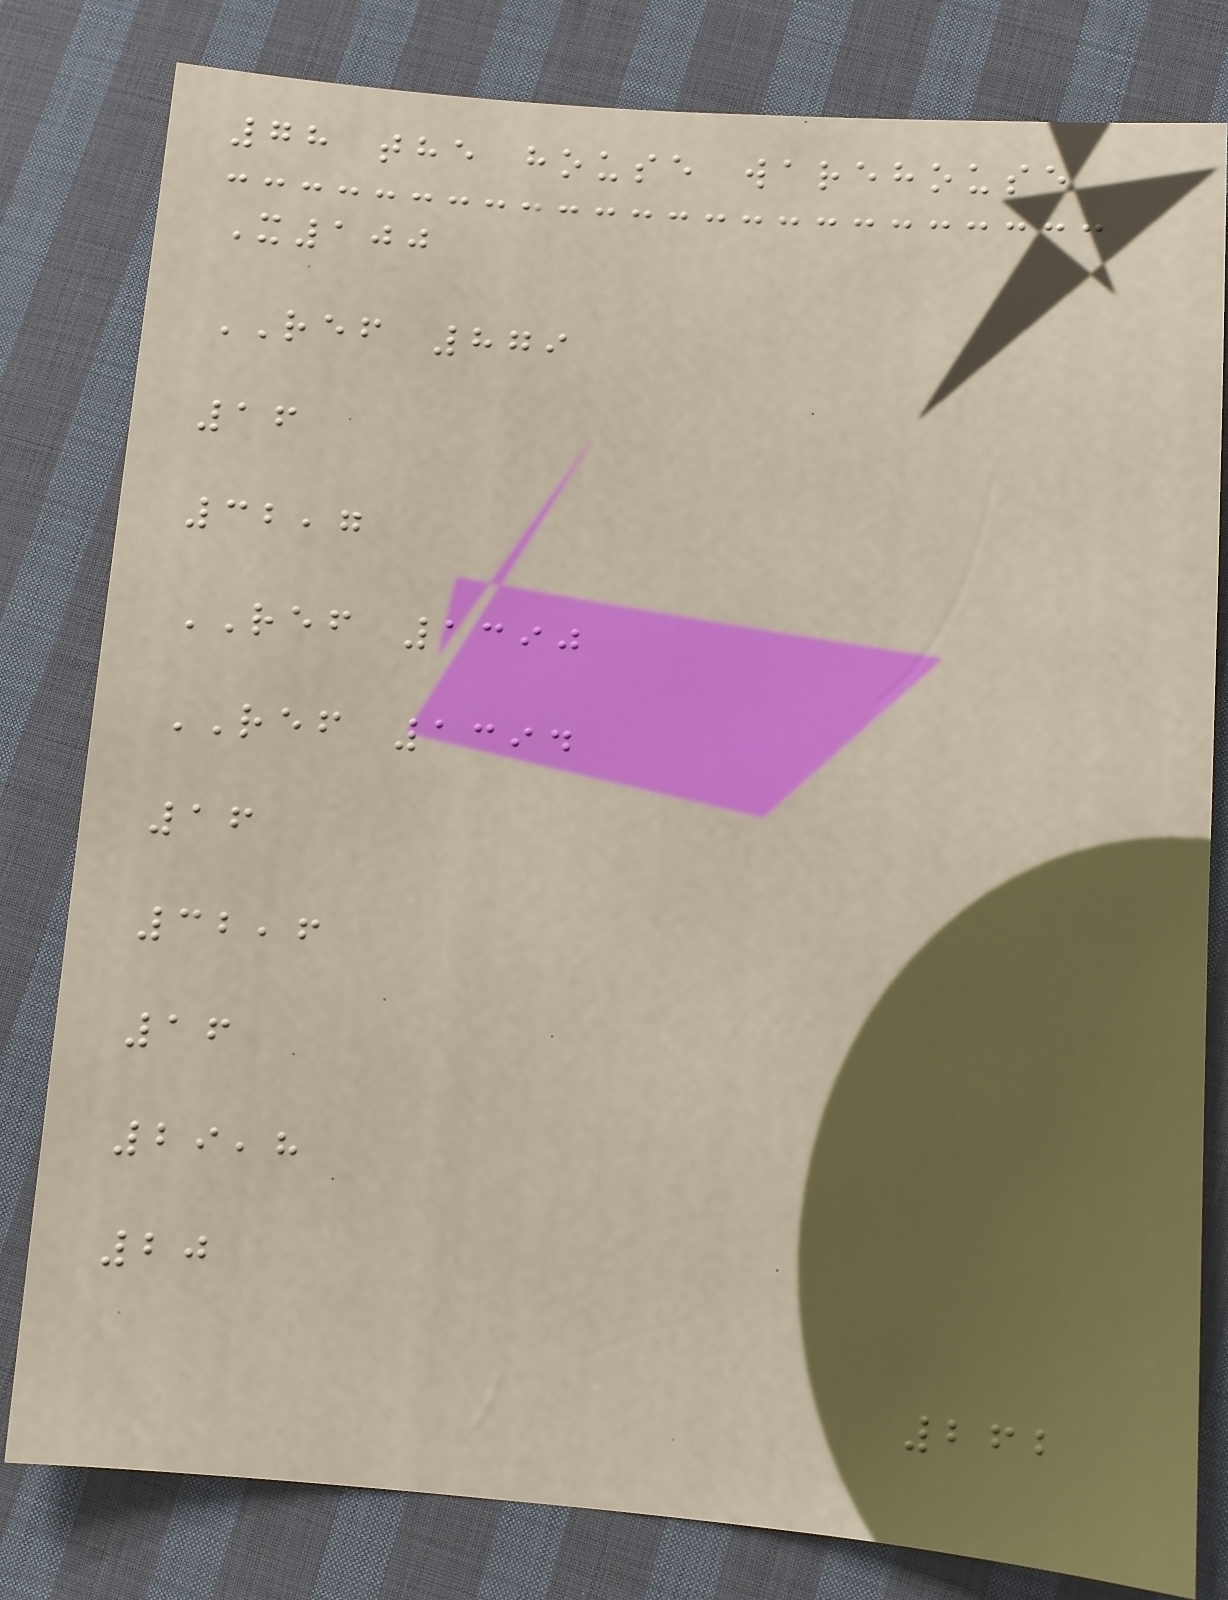78 the house warehouse
X100
REF 879
16
32,7
REF 1390
REF 1394
16
32,6
16
29,8
20
262
